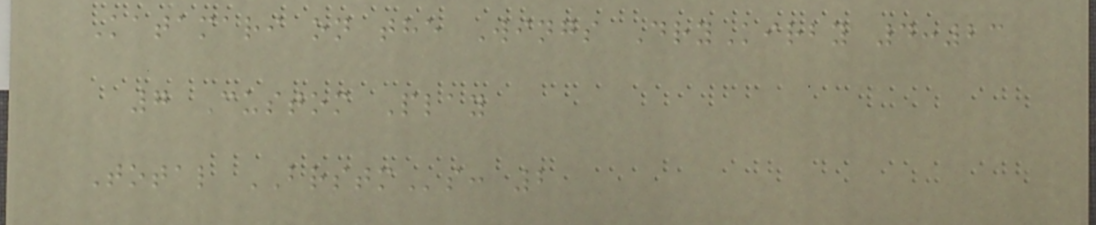Katamari on the Wings DryKirby 4:23
7 Custom Play
Total BRSTMs: 2
